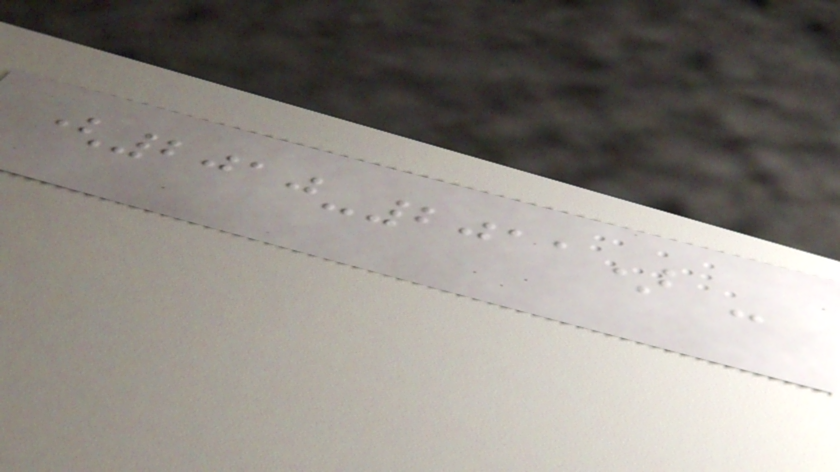(2010-2011) -
